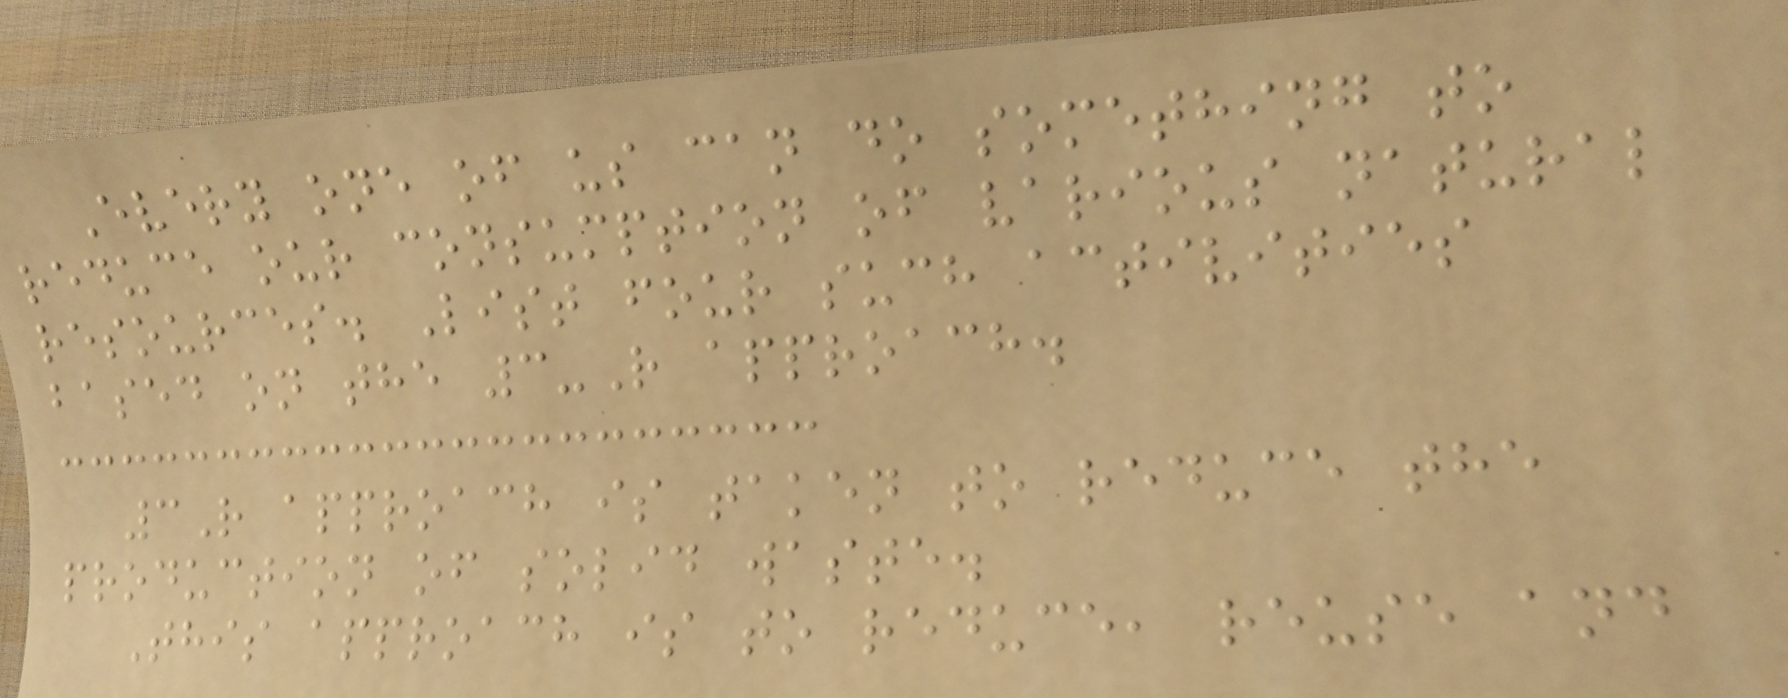Every one of us can do something to
reduce our consumption of various natural
resources. List four such activities
based on the 3-R approach.
3R approach is taken to reduce the
production of solid waste.
This approach is to reduce, reuse and
